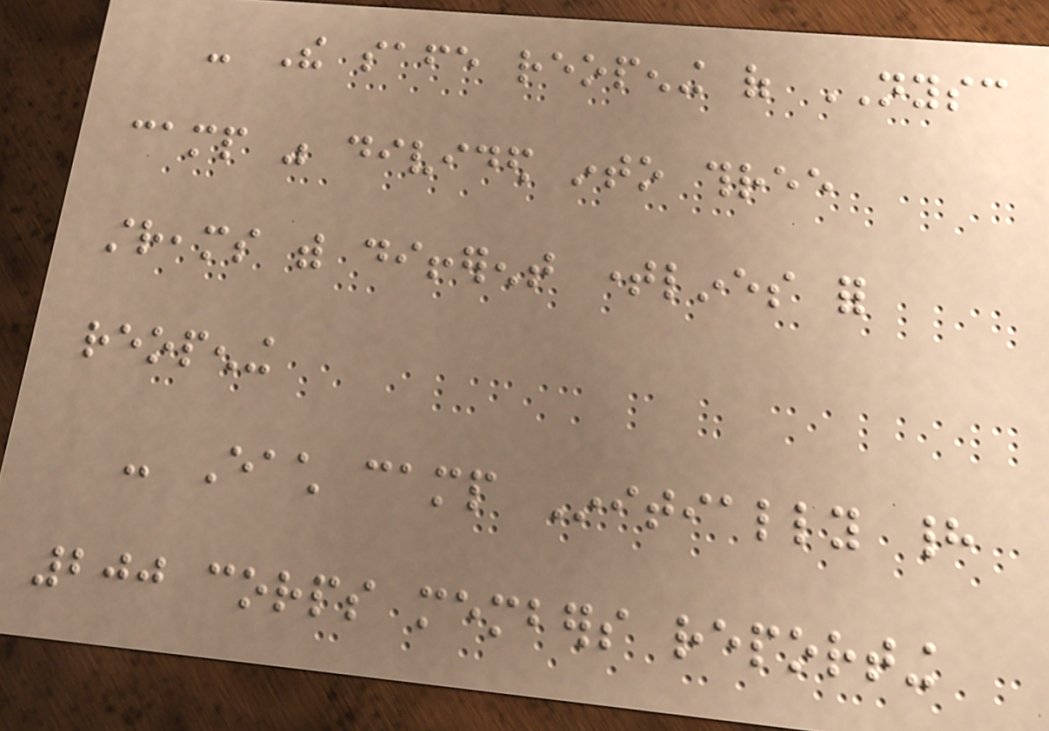- The safe reopening of NYSC
camp was divided into three
streams with different timelines for
reopening
- Each camp Initially had
200 corps members reporting
